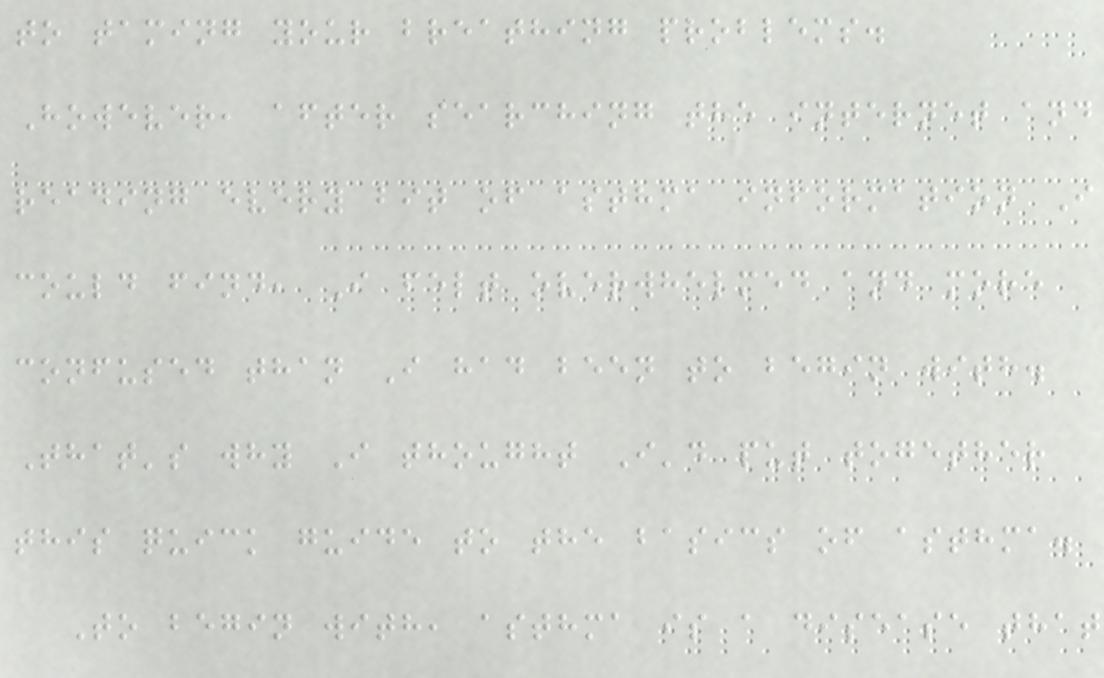to taming your breathing problems.
However, after searching the internet and
reading every bit of asthma information I
could find, I felt overwhelmed and more
confused than I had been to begin with.
That's why I thought I'd put together
this quick guide to the basics of asthma.
To begin with, asthma is a disease that
